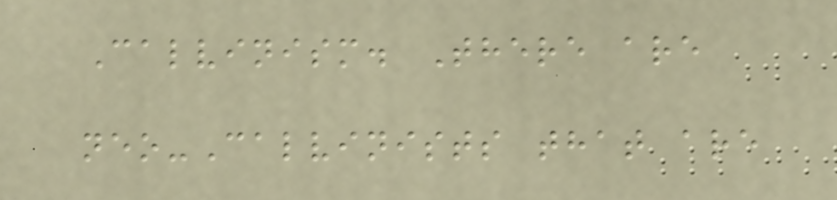Calvinism. There are
neo-Calvinists that are
